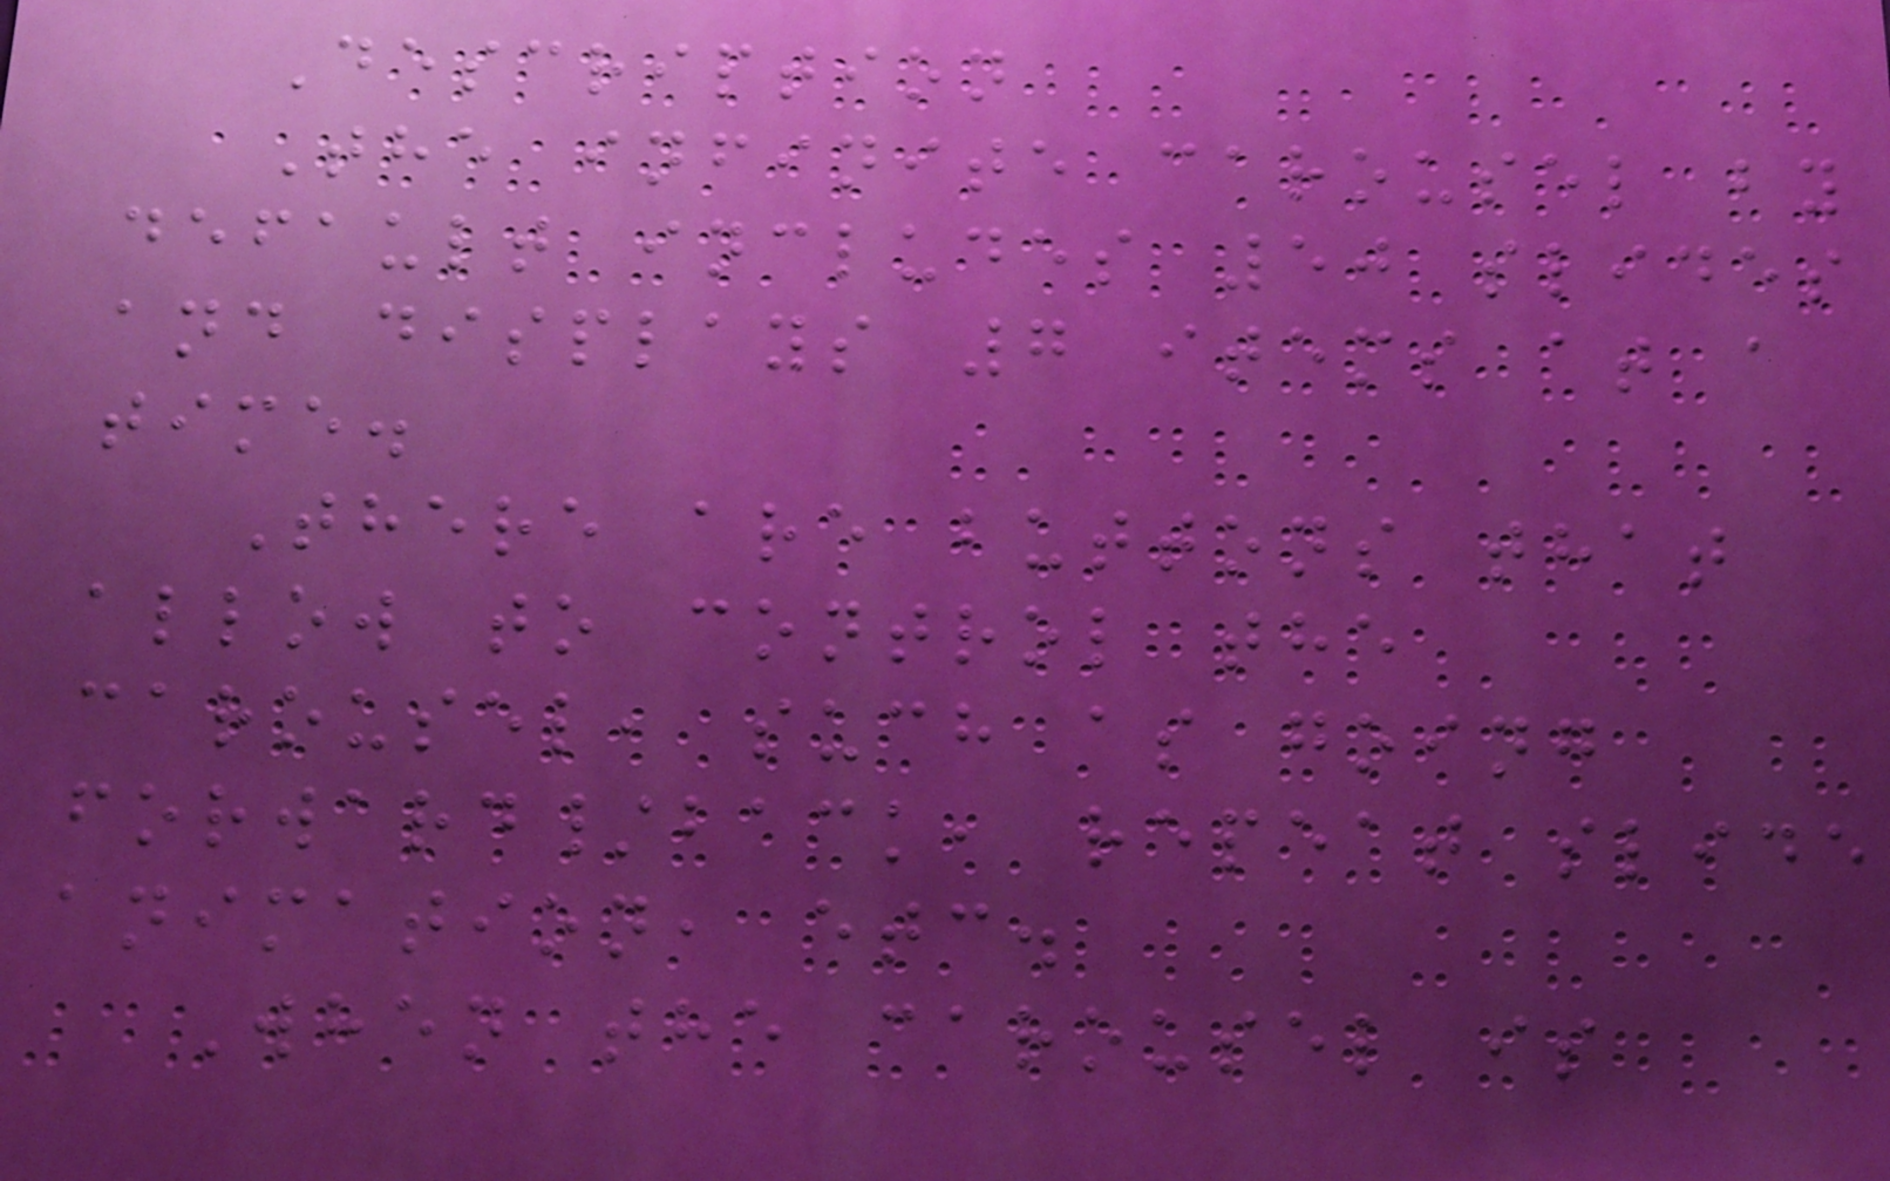Description
The infinite carousel by
default includes 50 slides
and displays 7 items at a
time.
There are buttons that
allow to control the
carousel, such as going
forward/back, repeat slide
animation, etc.
When the carousel is
